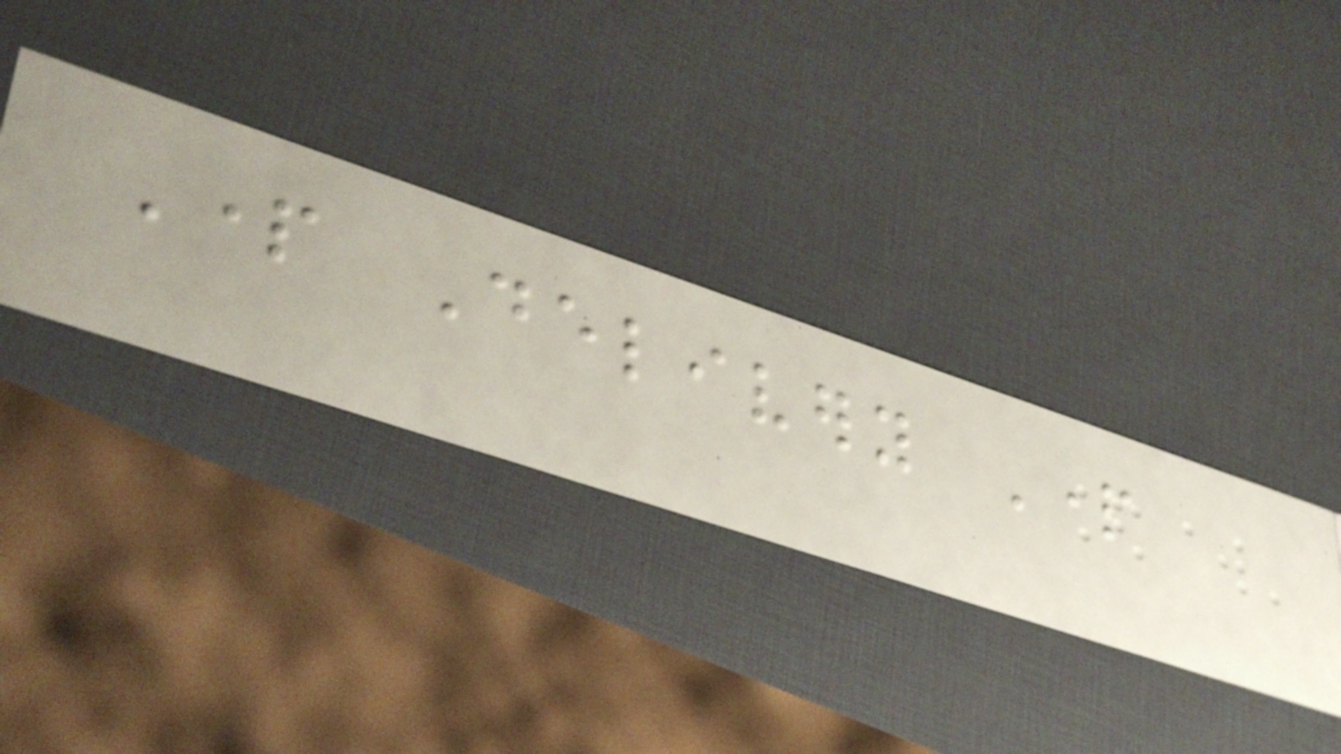Part Delivery Part
